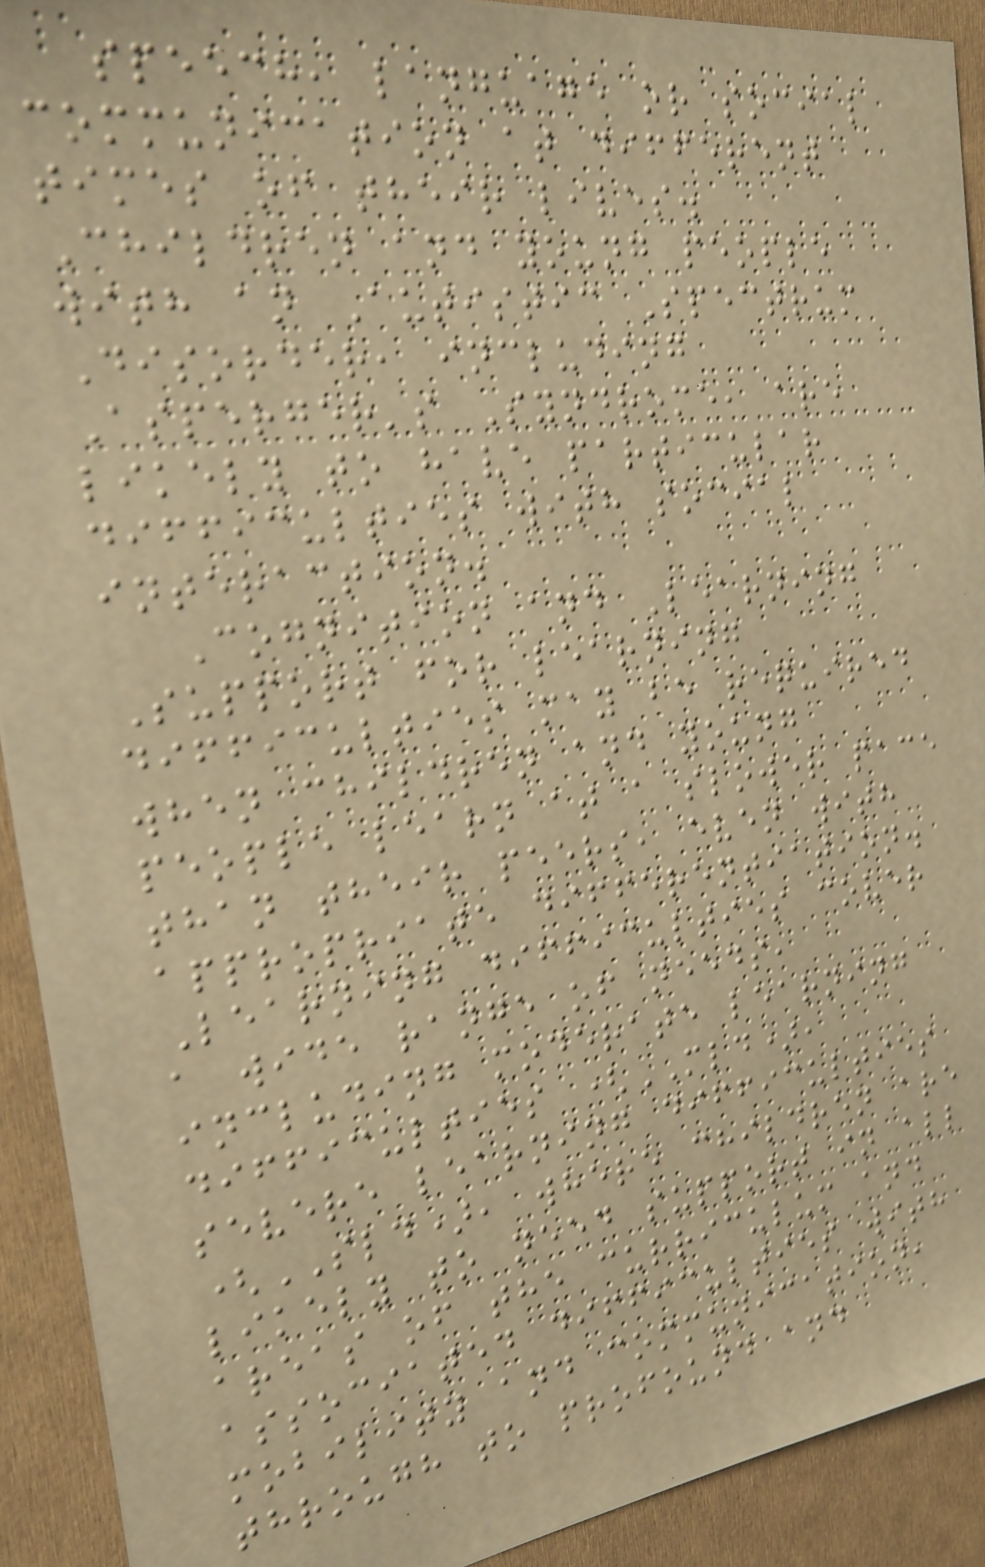speech, language or social
communication at different
times of their lives.
Children and young people
with an Autistic Spectrum
Disorder, including
Asperger's Syndrome, are
likely to have particular
difficulties with social
interaction.
Cognition and Learning
Support for learning
difficulties may be required
when children and young
people learn at a slower pace
than their peers, even with
appropriate differentiation.
Learning difficulties cover
a wide range of needs,
including moderate learning
difficulties (MLD),
severe learning difficulties
(SLD), where children are
likely to need support in all
areas of the curriculum and
associated difficulties with
mobility and communication,
through to profound and
